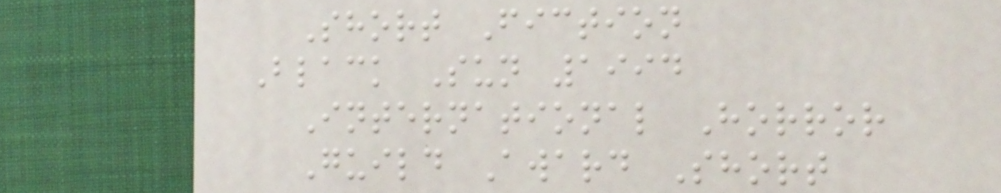Short Fiction
Black Sun 1994
International Horror
Guild Award Short
